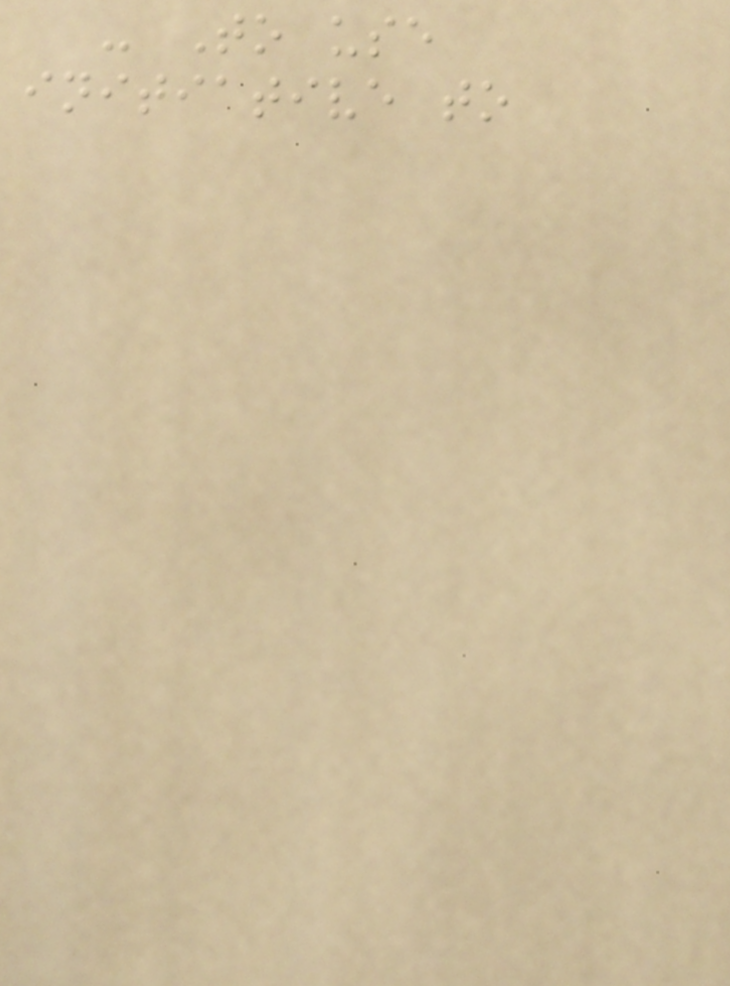- To use
initiative to
